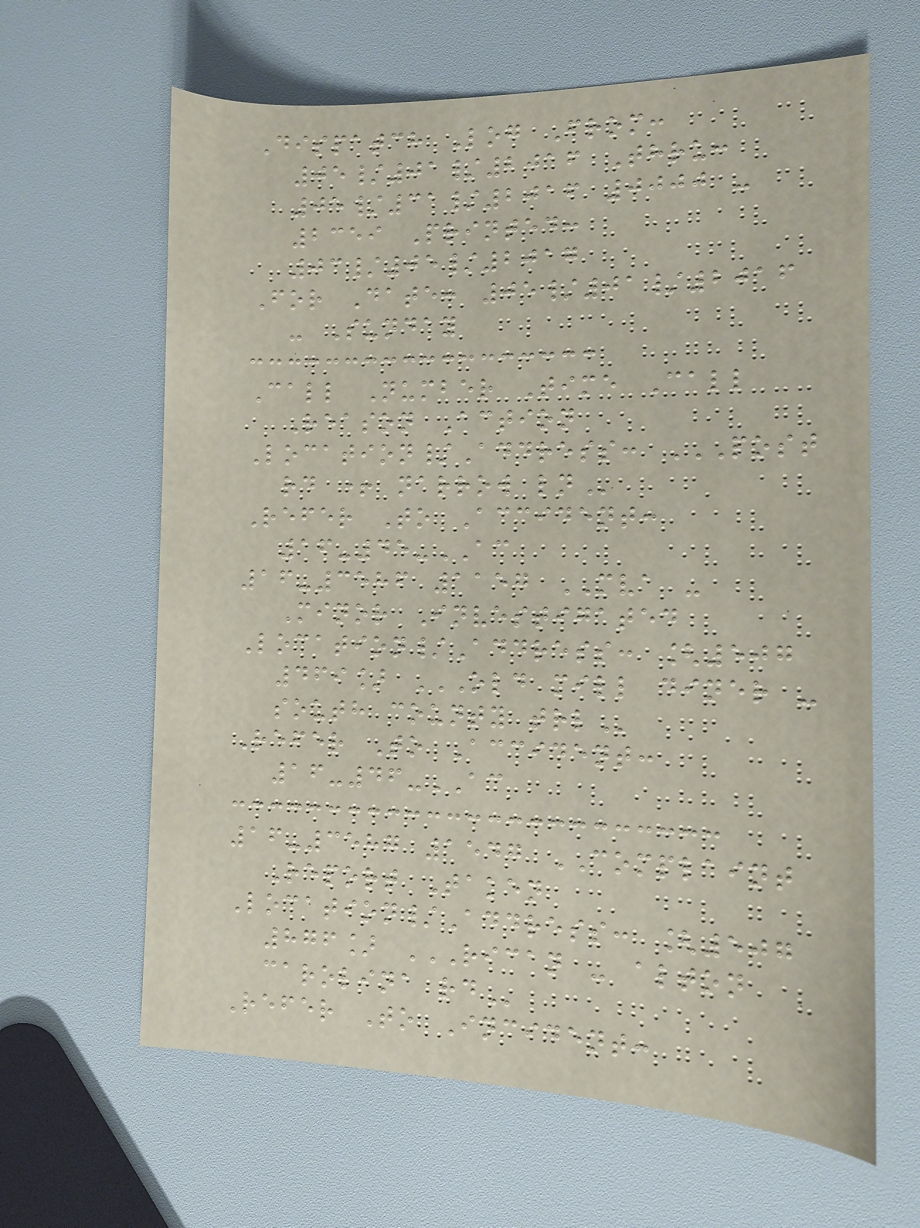Dispatch Log From:
05/01/2016 Thru:
05/31/2016 0000 -
2359 Printed:
03/05/2017
For Date: 05/01/2016
- Sunday
Call Number Time Call
Reason Action
Location/Address: POST
RD + NARROW LN
Refer To Accident:
16-45-AC
16-3586 1157 MVA -
Minor Investigated
Location/Address: [507
469] OLD MILL DINER -
SOUTH COUNTY TRL
Refer To Accident:
16-46-AC
16-3587 1547 COMPLAINT
Report Taken
Location/Address: [507
876] RICAN - ALTON
CAROLINA RD
Refer To Incident:
